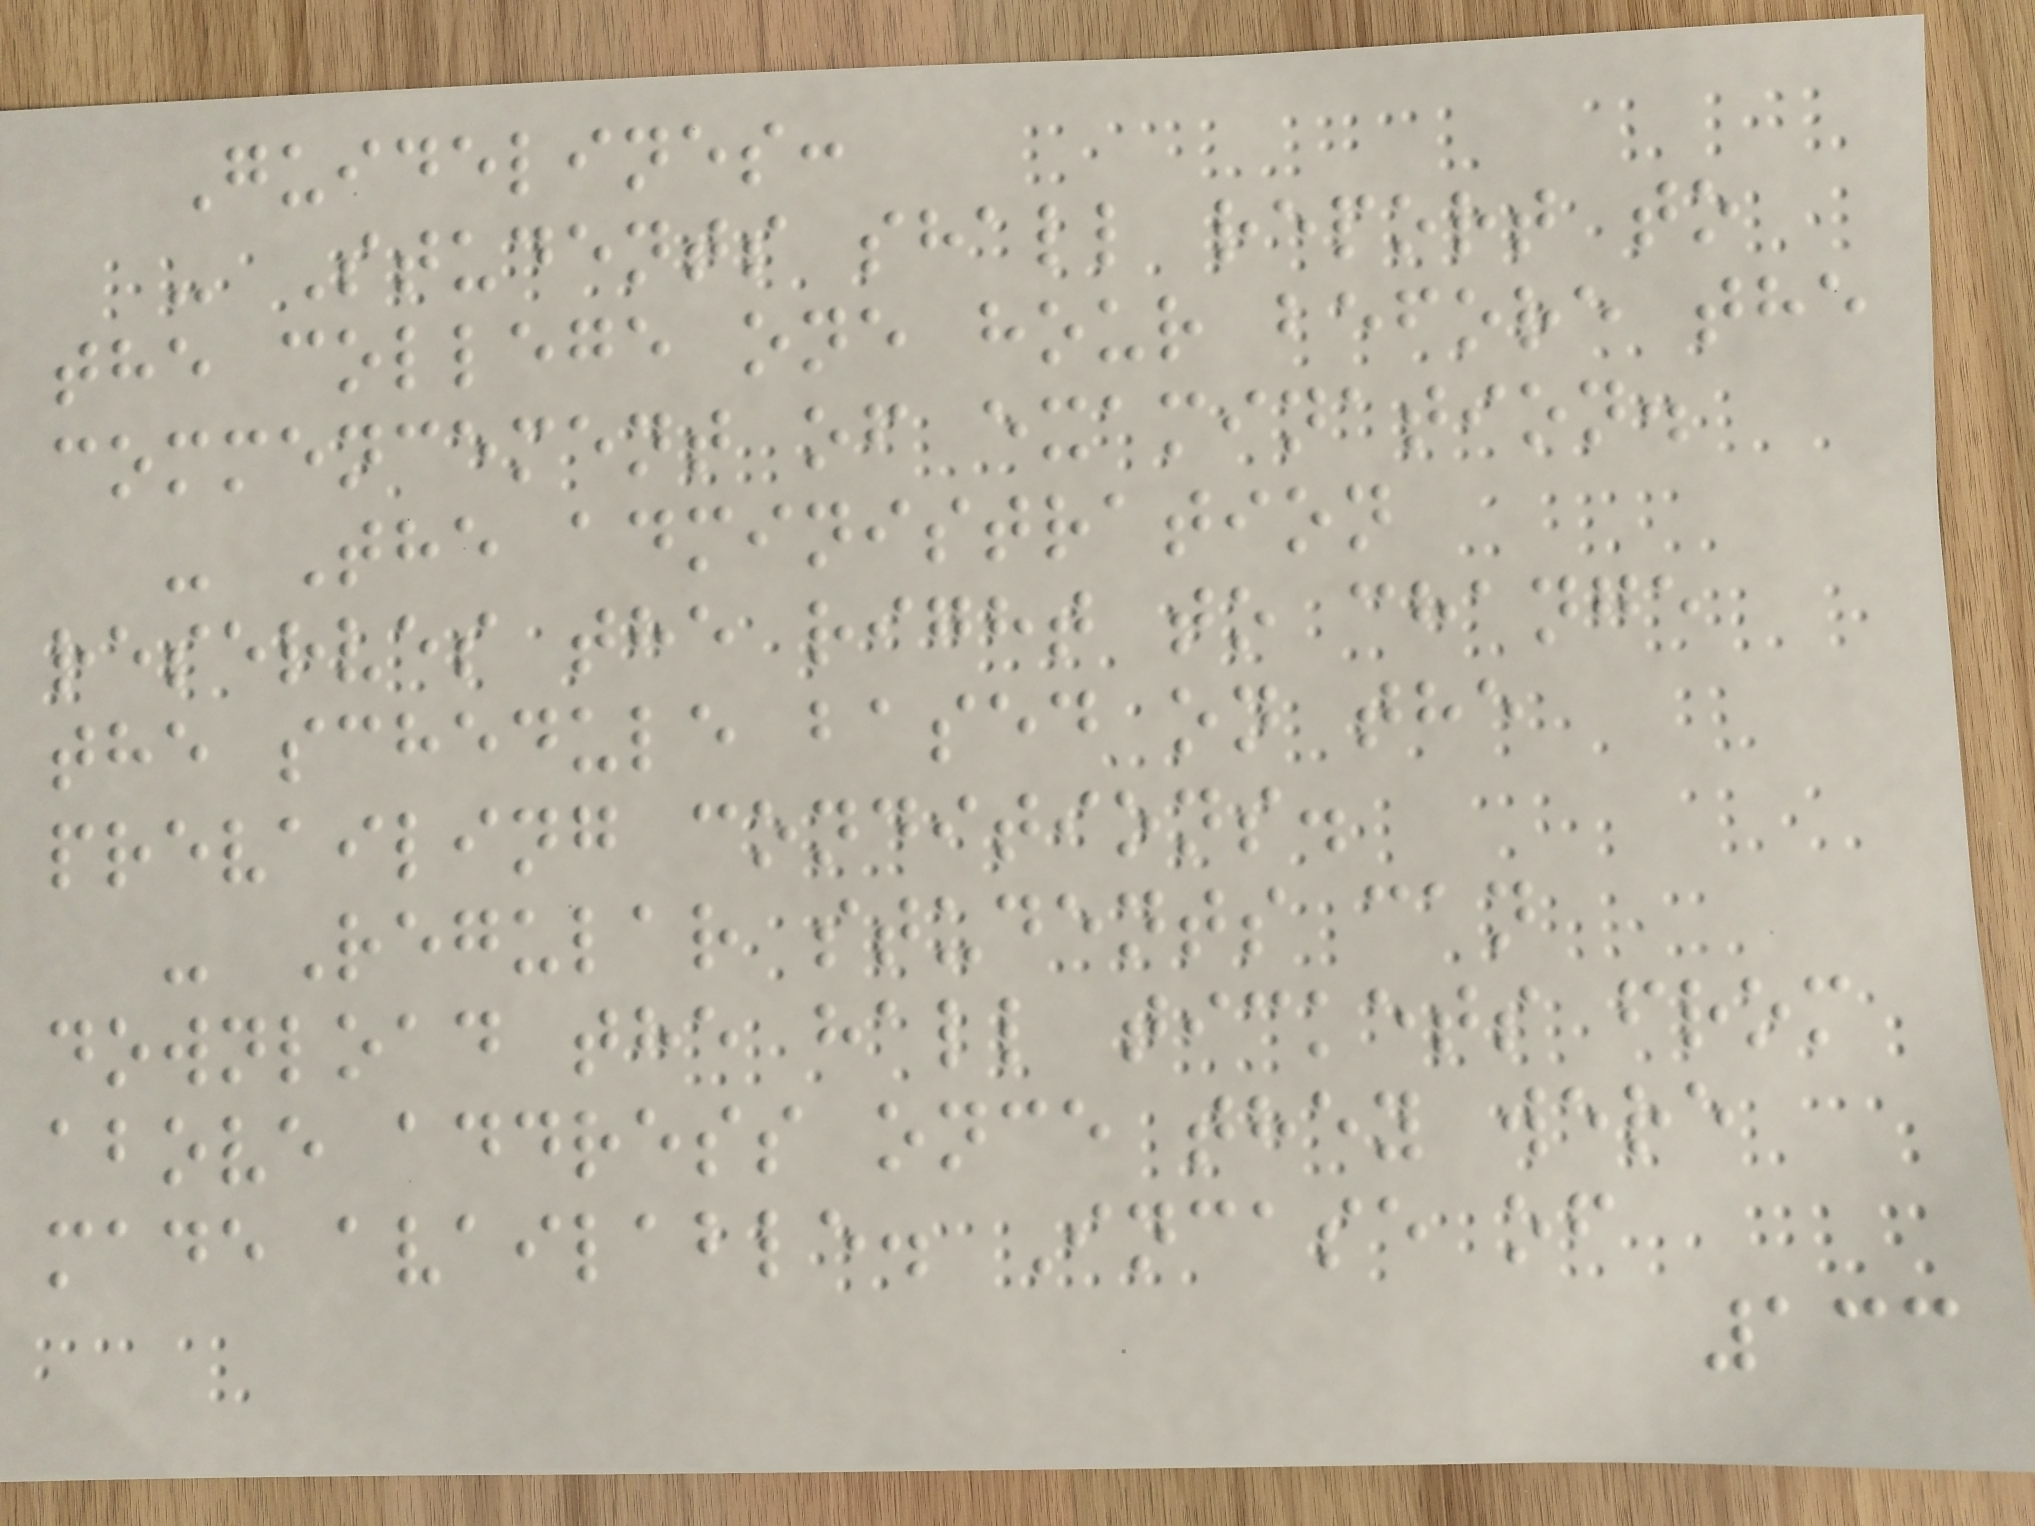Guidelines:
- Students shall report to
the college one hour before the
commencement of examination.
- The administration
reserves the right to change
the schedule based on the
prevailing conditions.
- Regular students can
download the hall tickets from
above address once they were
made available. Incase of
133
